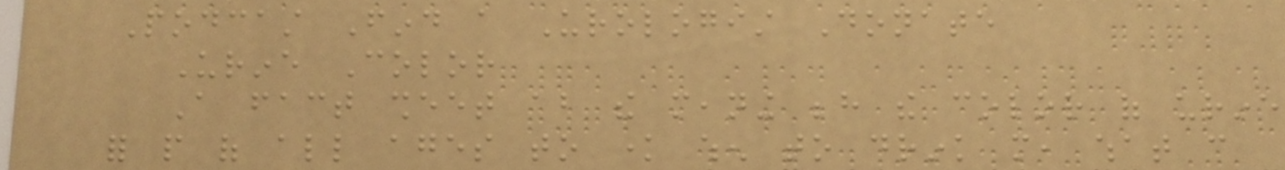Podcast Find a Urologist Donate
Urine Color
A fact sheet about the meaning behind the color of urine
for people of all ages to know when to drink more, what can
